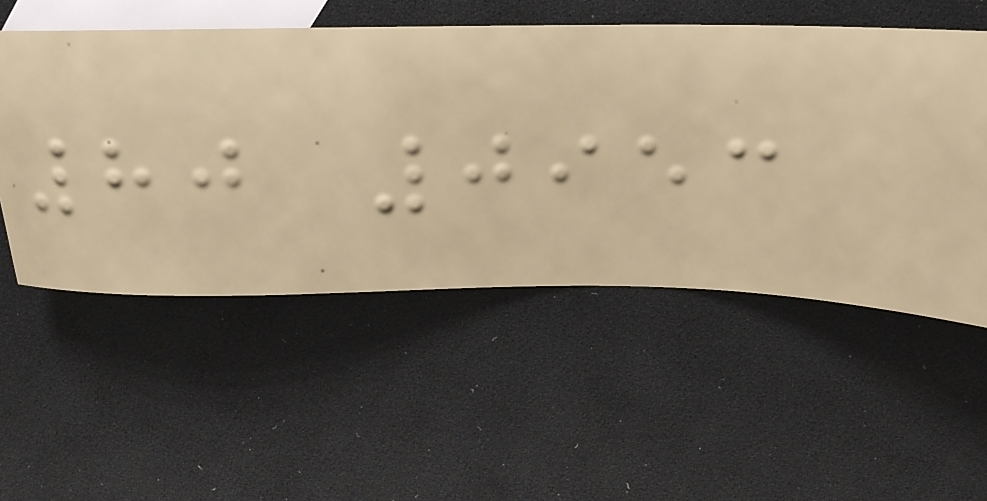80 0953
